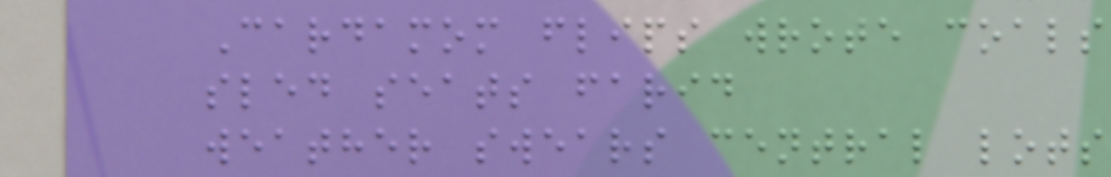Cardamom flips wrote coals
sled seats farid
weather swears central lots
